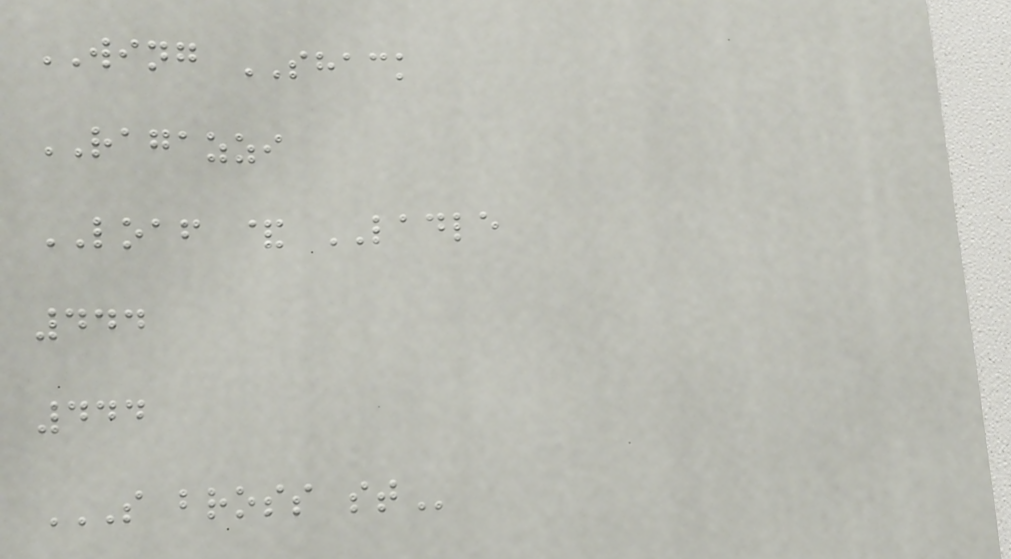WING SHACK
RAGAZZI
LOAF & LADLE
444
444
S BROSS ST
